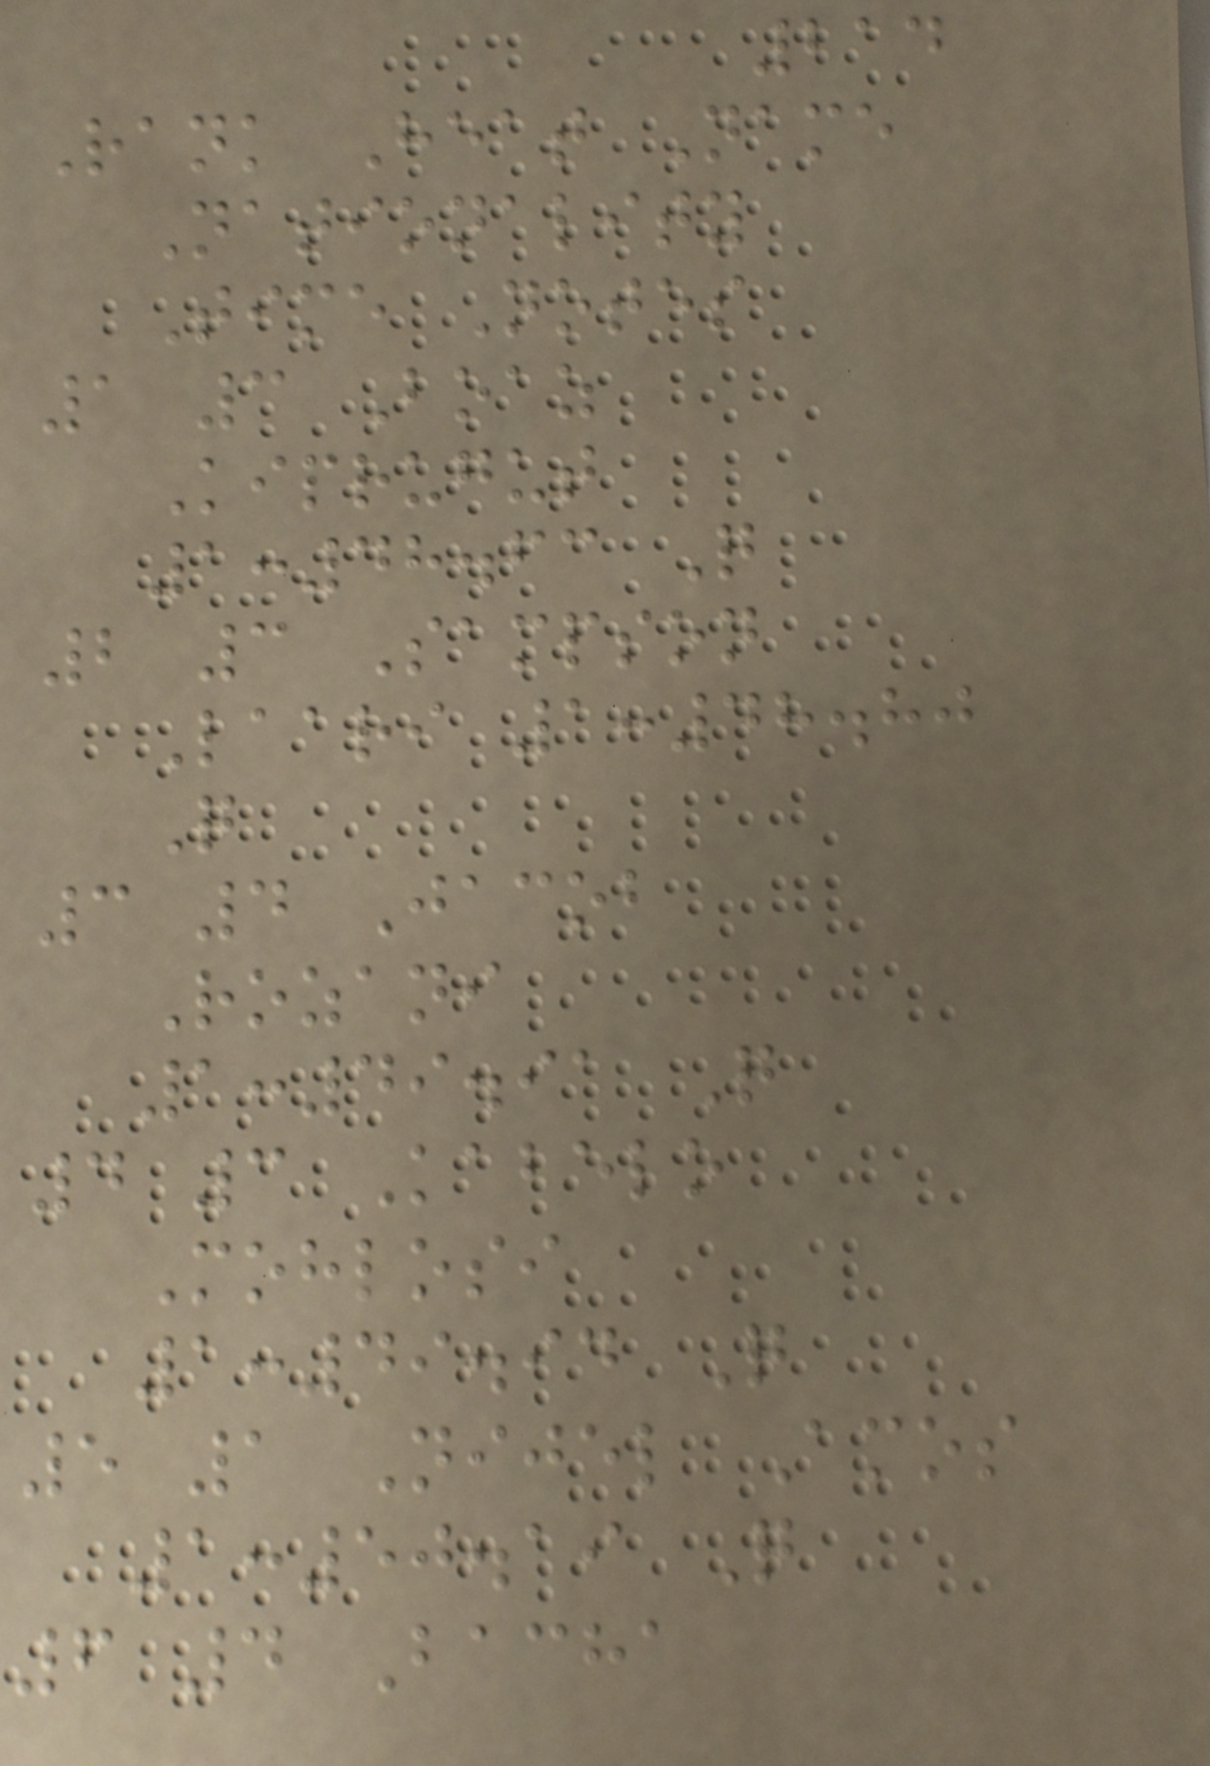214
Rank Heat Name
Nationality
Time Notes
1 3 Boaz
Kiprugut
1:48.63 Q
2 3 Sampson
Laari 1:48.80
Q
3 4 Jacob
Rozani
1:49.91 Q
4 3 Kabelo
Mohlosi
1:49.94 Q
5 1 Nijel Amos
1:50.19 Q
6 4 Bacha
